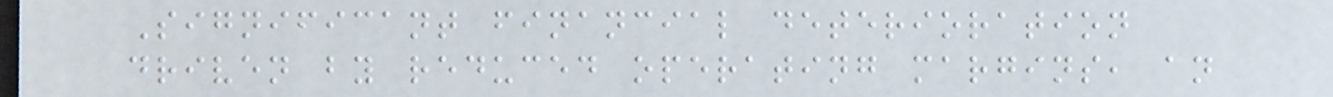Significant financial deterioration
driven by reduced operating margins, an
